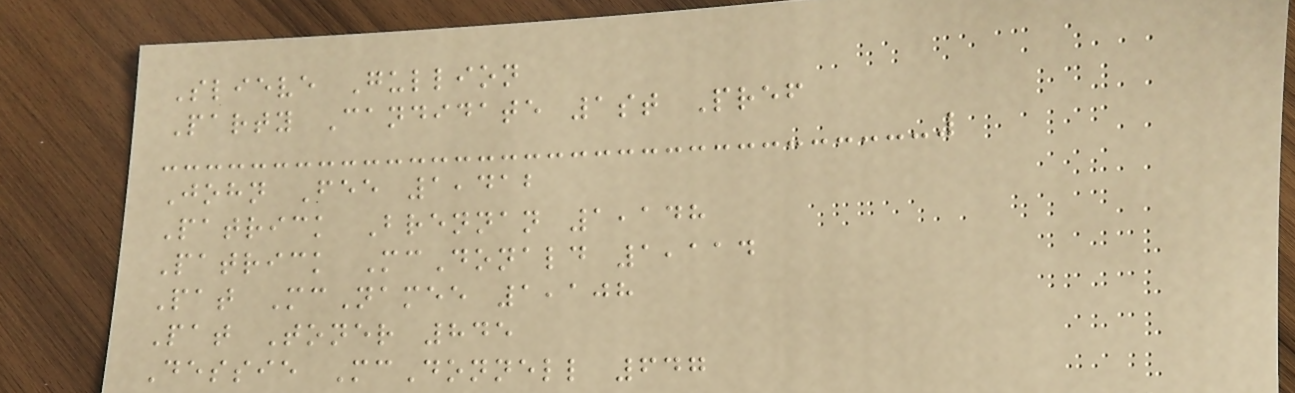Slieve Gullion
Party Candidate 1st Pref
John Fee 1,412
Patrick Brennan 1,148
Patrick McDonald 1,114
Pat McNamee 1,108
Pat Toner 845
Dessie McDonnell 647
